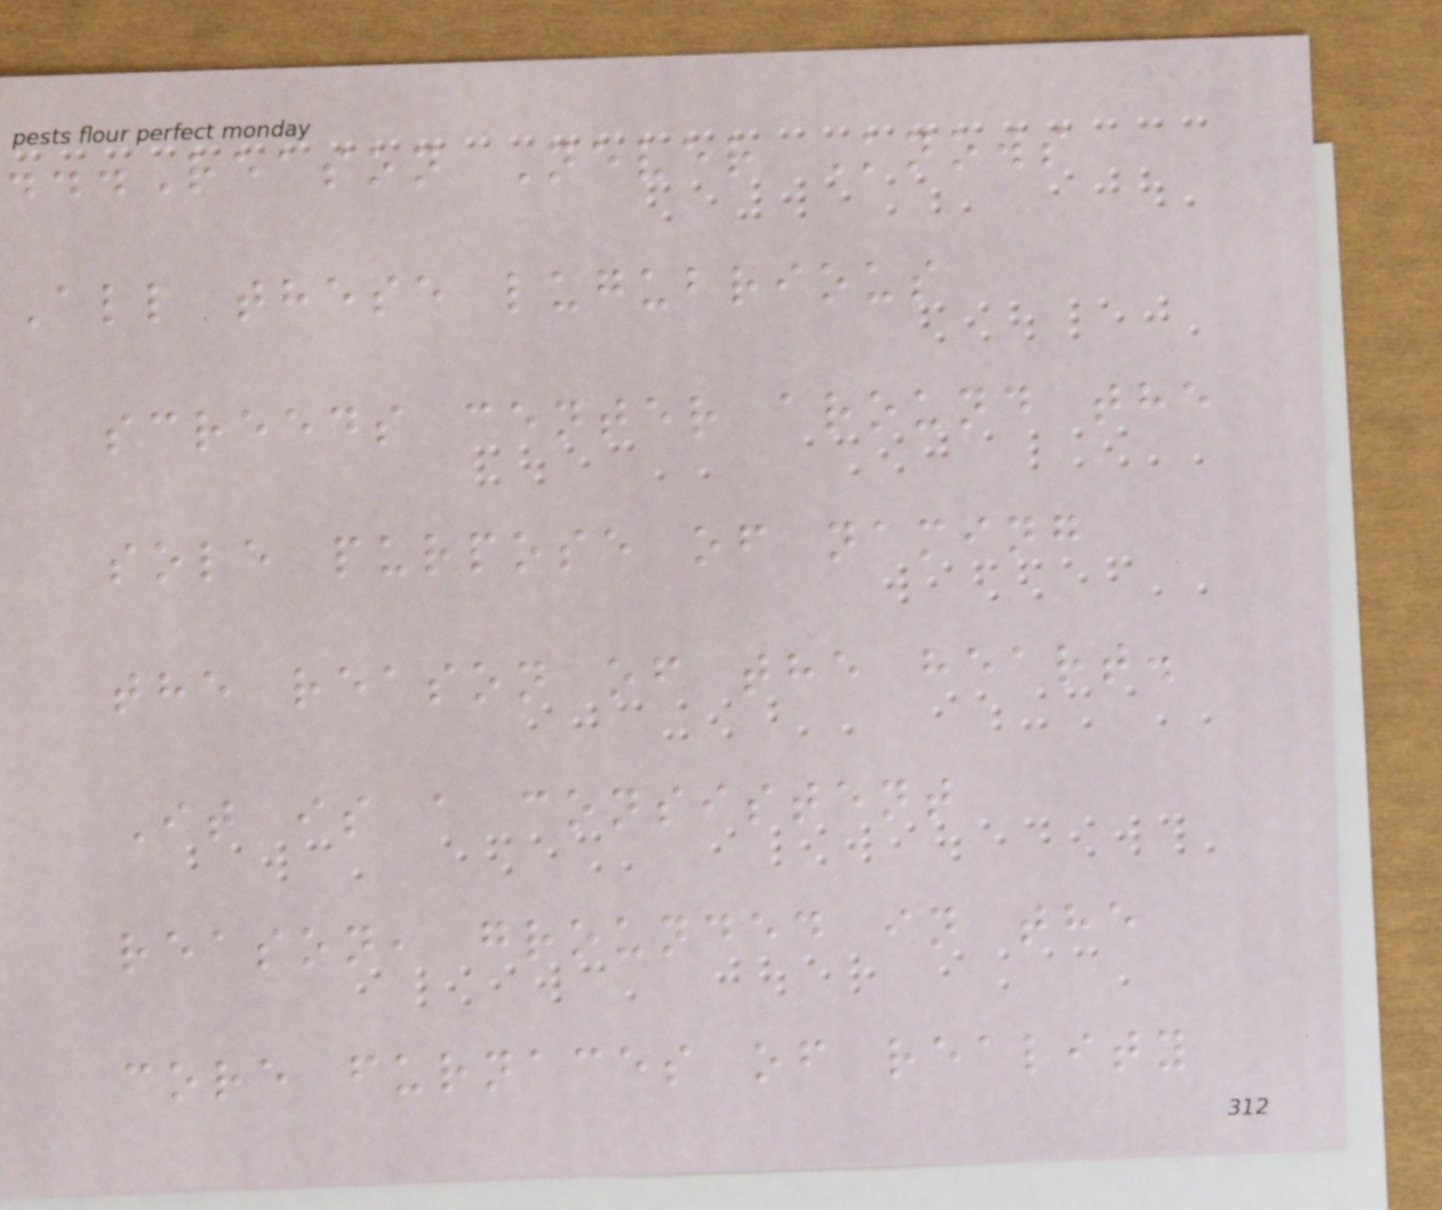...Reason Never Knows
All these lugubrious
screeds center around the
sole purpose of naming
the reason of the heart.
It is a consistent
reason, grounded in the
core furnaces of reality
